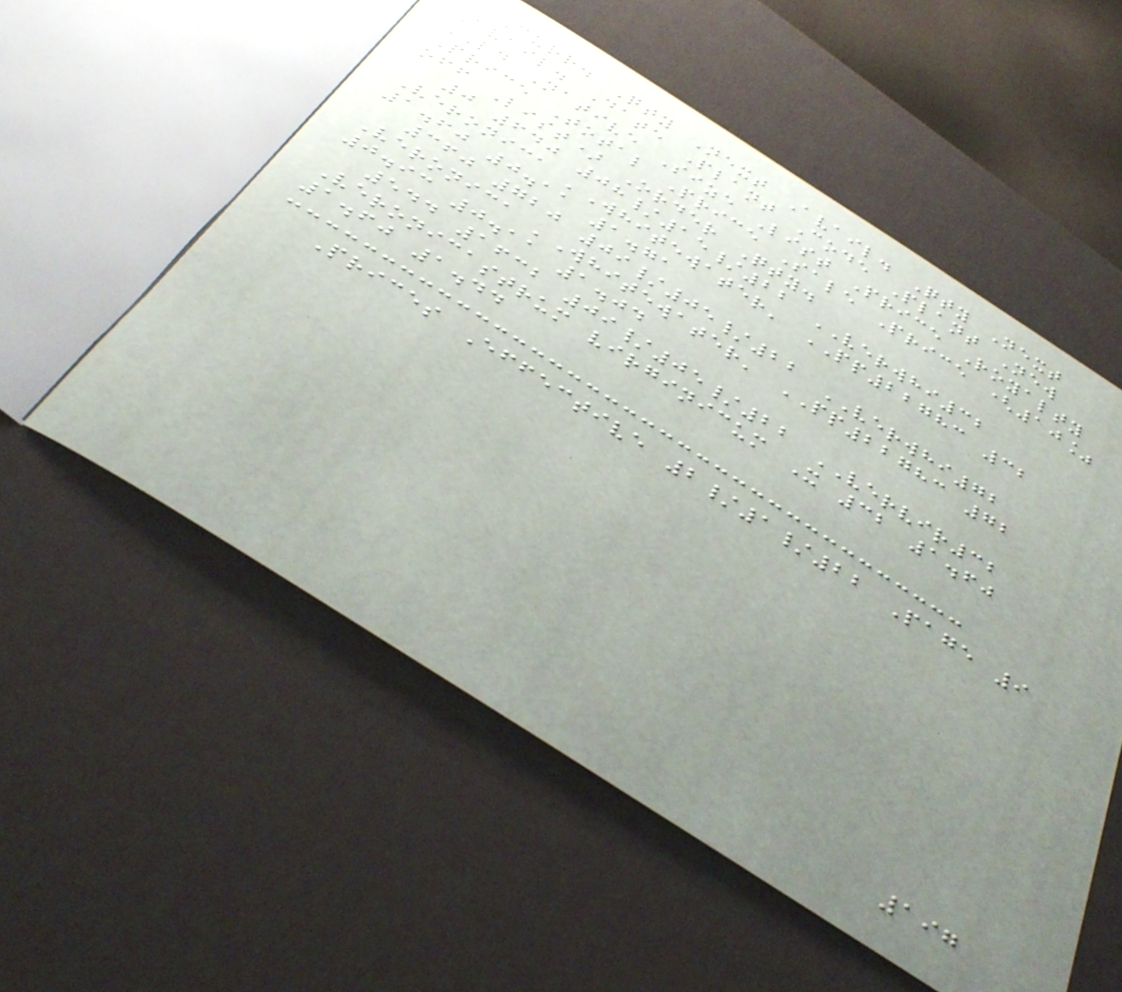Curr. Qty Next Avail. Qty Next
Avail. Date Plant Code Plant New
LD Native Size List Price Royalty
Price Total Price Sale Price (10%
off List) Order Qty.
0 640 08/15/22 VERWHI32
Veronica 'Whitewater' PP22783 32
1.60 0.11 1.71
360 720 09/05/22 VERWHI72
Veronica 'Whitewater' PP22783 72
0.93 0.11 1.04
544 1632 09/05/22 VERVIR32
Veronicastrum virginicum X 32 1.60
1.60 1.44
Prices Effective 2/1/22 Page 9
197
